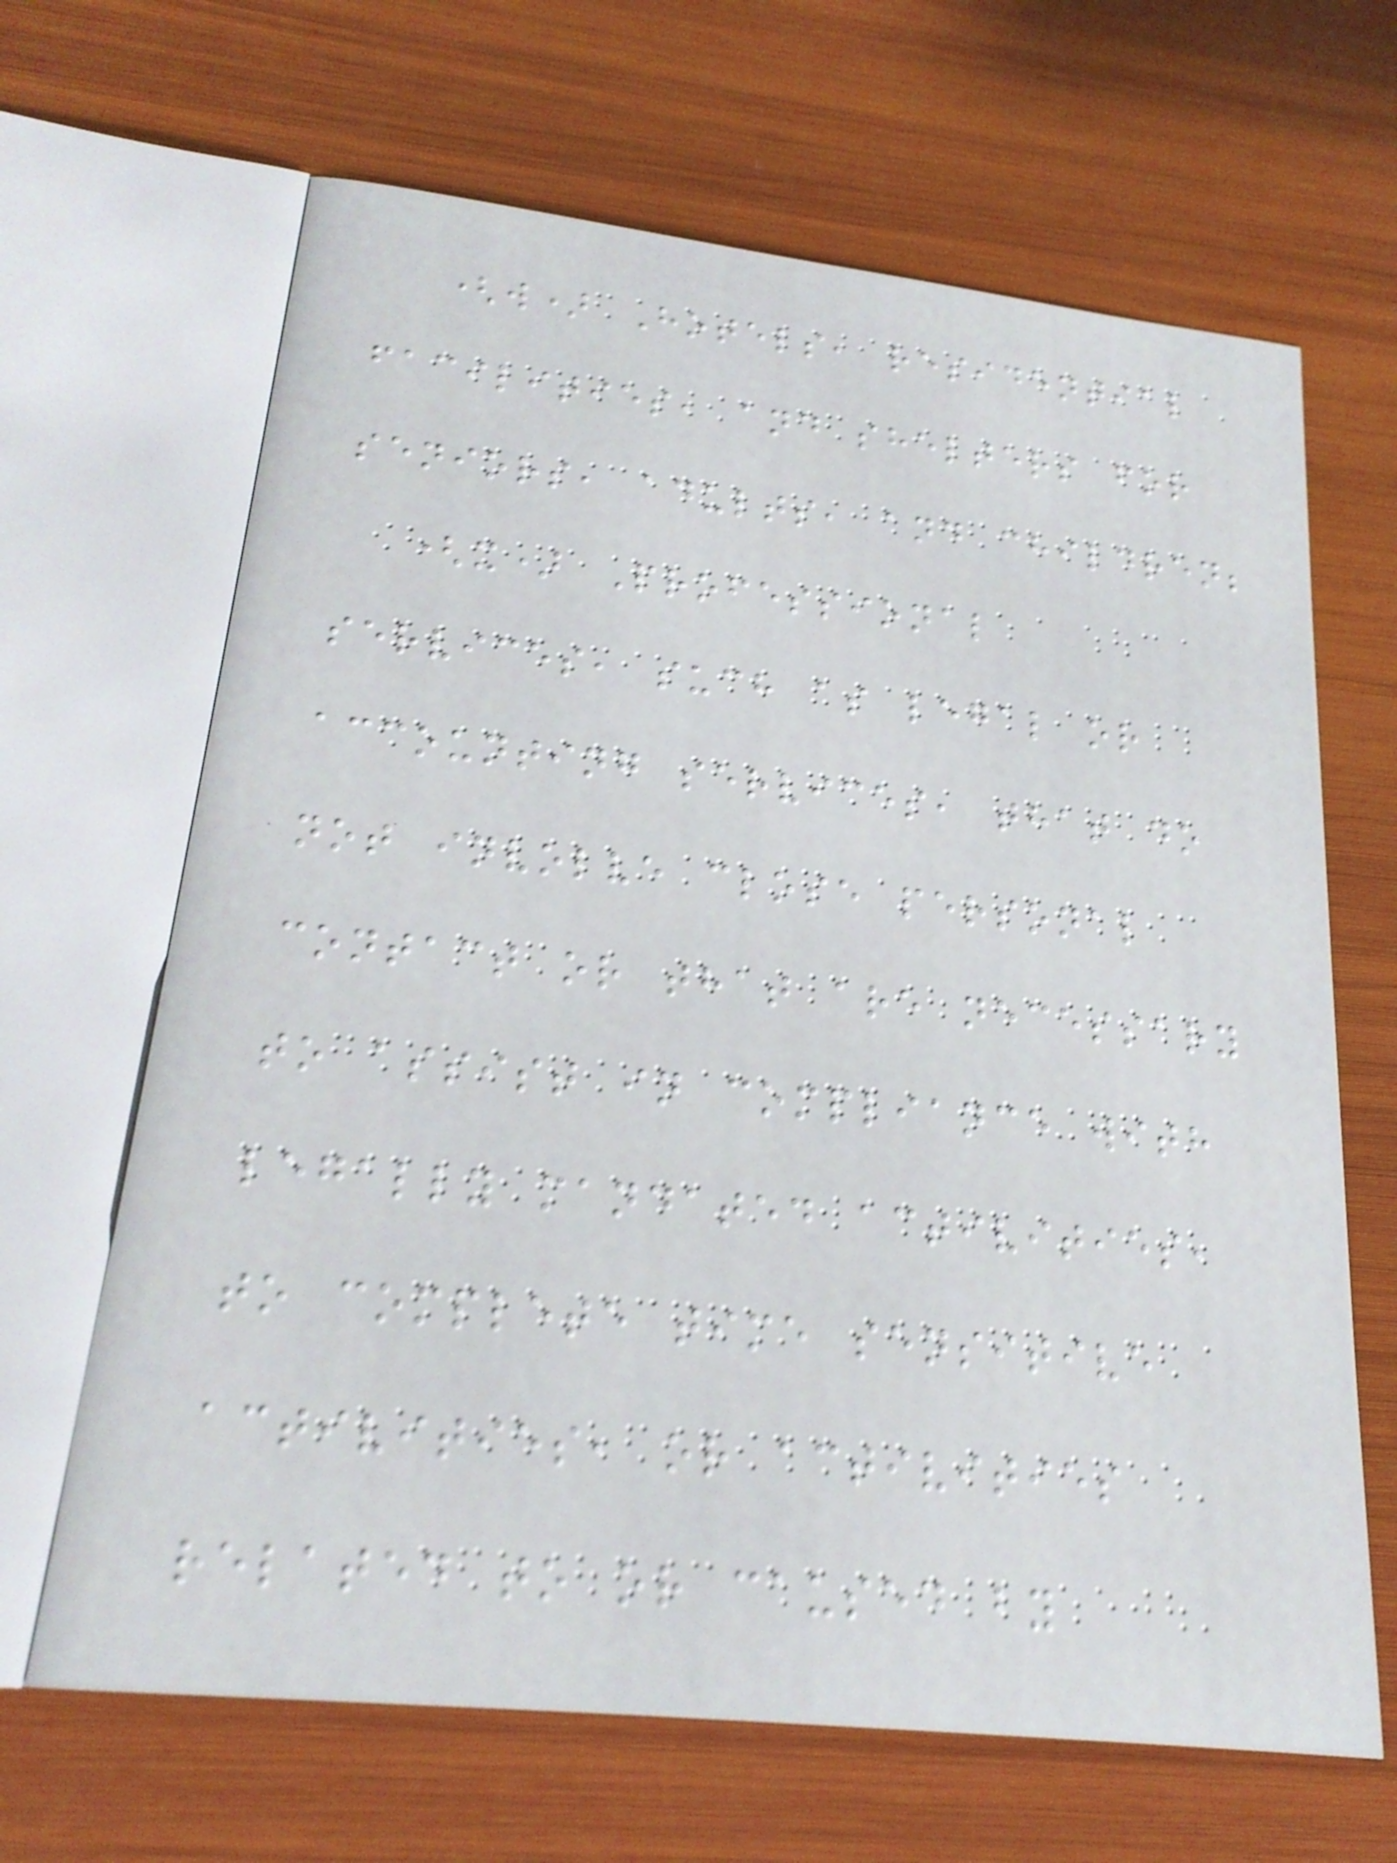(w) Hotels, residential
facilities, and shelters for
seniors, adults, and children;
(x) Professional
services, such as legal or
accounting services, that do
not involve close personal
contact or that are necessary
to assist in compliance with
legally mandated activities,
to complete time sensitive
activities, or activities
related to or caused by
